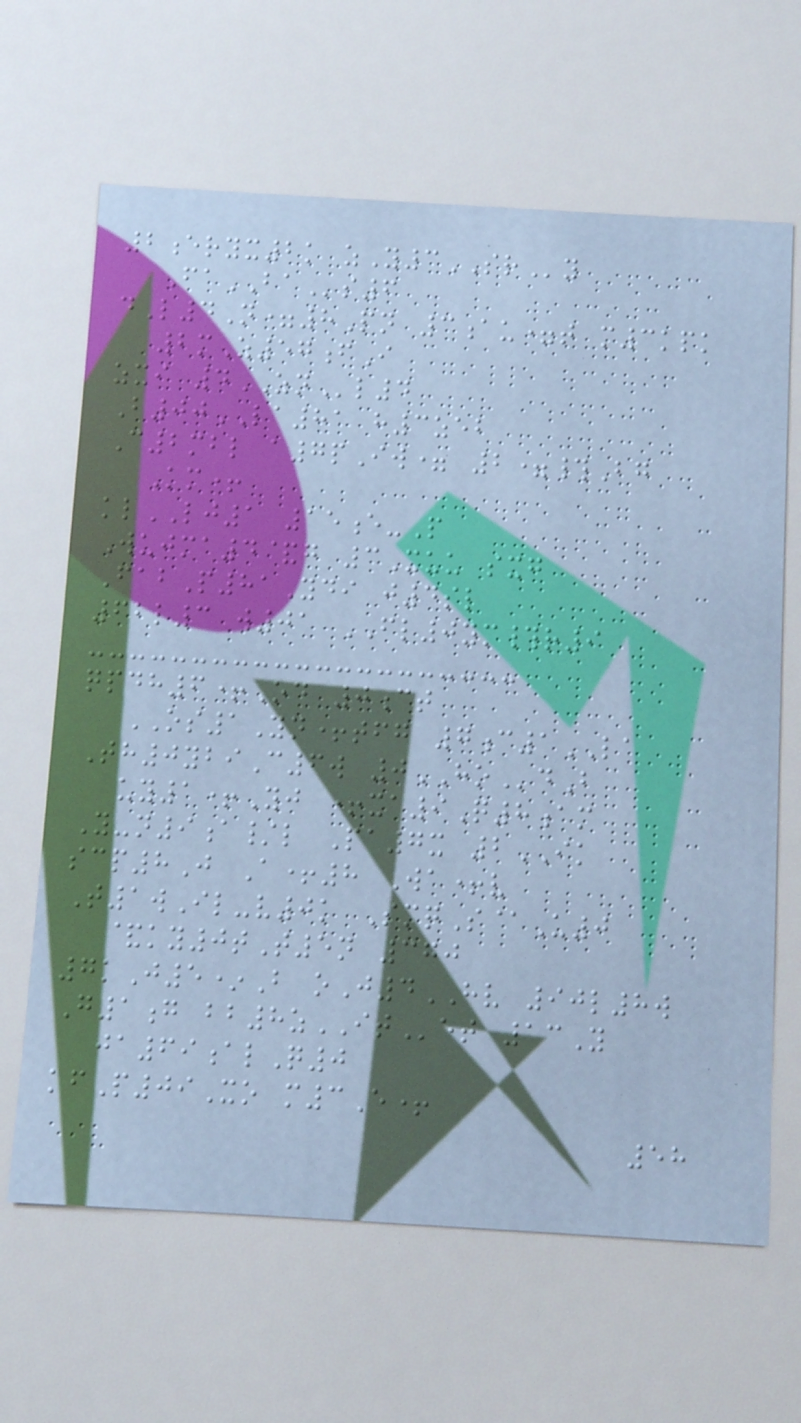2eryx2k zY3SRy
FaBAs6
dL4N=8Pn 3au=t m3kpk
2mZ57fI
zxi 4ZNl4
B00LA81 h3zeb
C2mbl a7pIw= 2=#Bg
Km+
klLJ1 15e-P
Wujma4&g 3Xuu sxg
FabP81Ydi j4sl
62l3 w01 FL0ym#r9
qpdh6+Od 0ct
OS1Yn+tfg 7c1LA
Th0ybiC6w 0HOdB
uy1+Yj +xa9Q8am
Y-n9a/l Pa7x 2IK
scp8J A+8 Wa+v
T1wIl-v0k SmqS@U0
&ky0tT5n 370
7kJ5*B oJ4HV 90l8w
G1g bb8zITet 13Y
ja69alQ0
kfP09Xo m3E+
58
